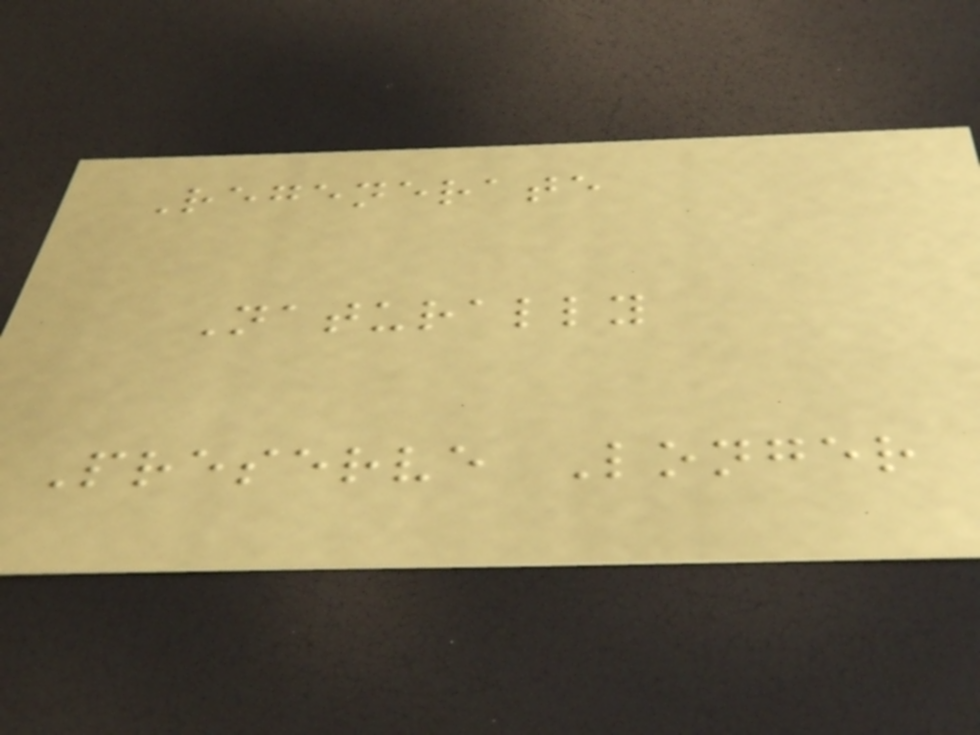Regenerate
Naturally
Preserve Longer
